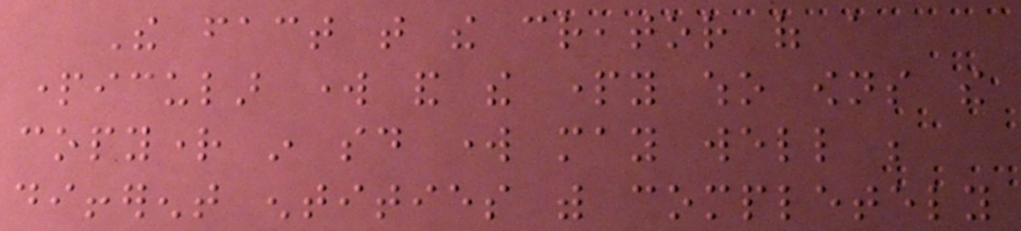The fact that the creator of a
particular work and the party who owns the
copyright in said work may well be
different entities with completely
